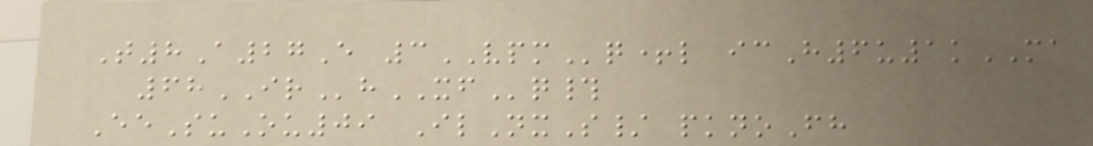T8A27E 3VPMq+l icH6u1kMA
68IRhXFq#
EeSuOu09 IlNxS/ pknoFh
